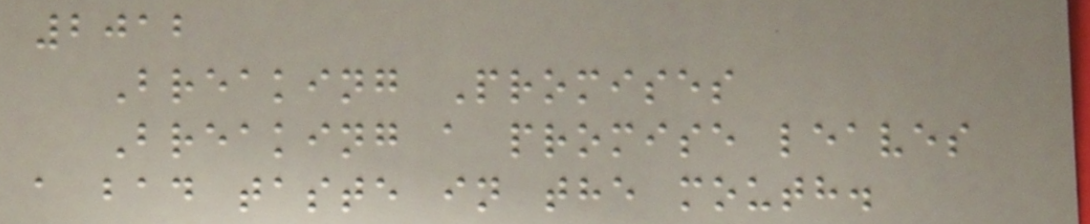2012
Breaking Promises
Breaking a promise leaves
a bad taste in the mouth.
